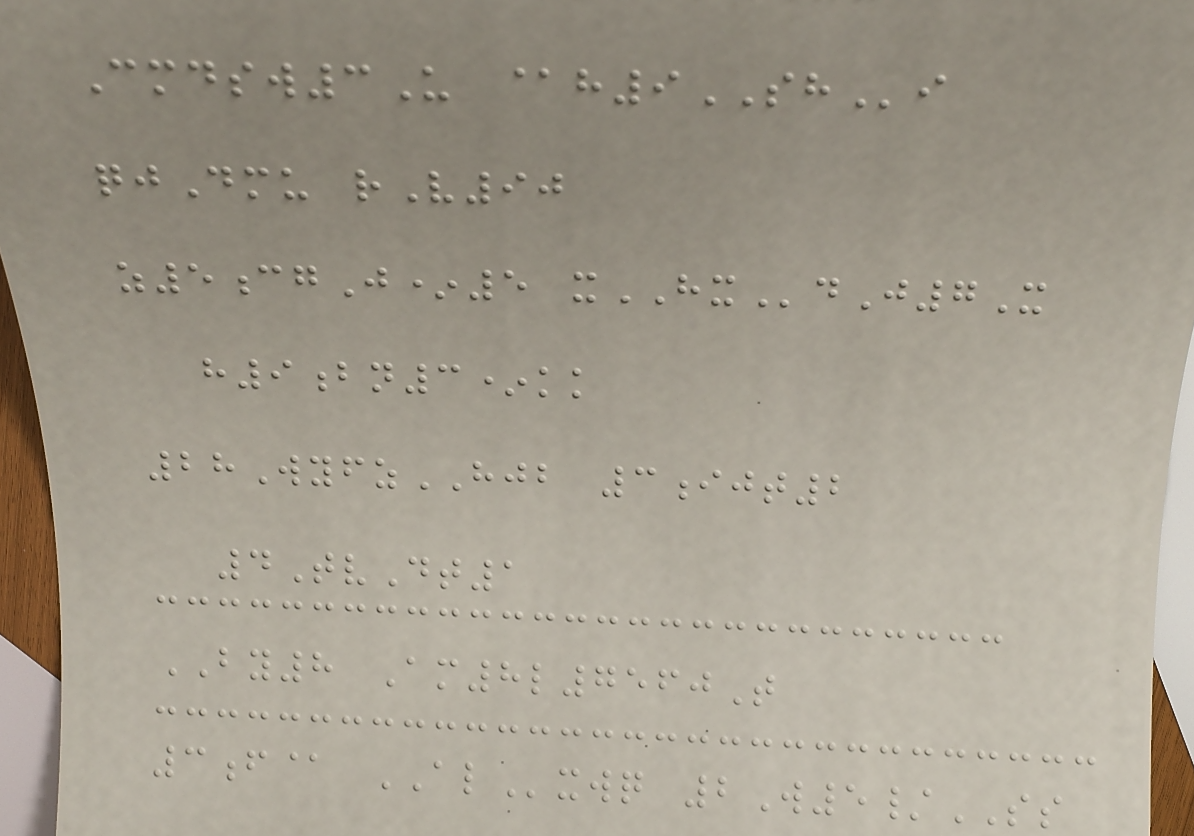Cmdsw3U @h9SHi
qjDmu rV90
z5cgJ*5 xHXdJ7X
h9bn3*kk
28WyfzHJB 3ijt2
4TvDt1
BY8 Am8l7560T
3f@ ALxwq 2W5/SS
